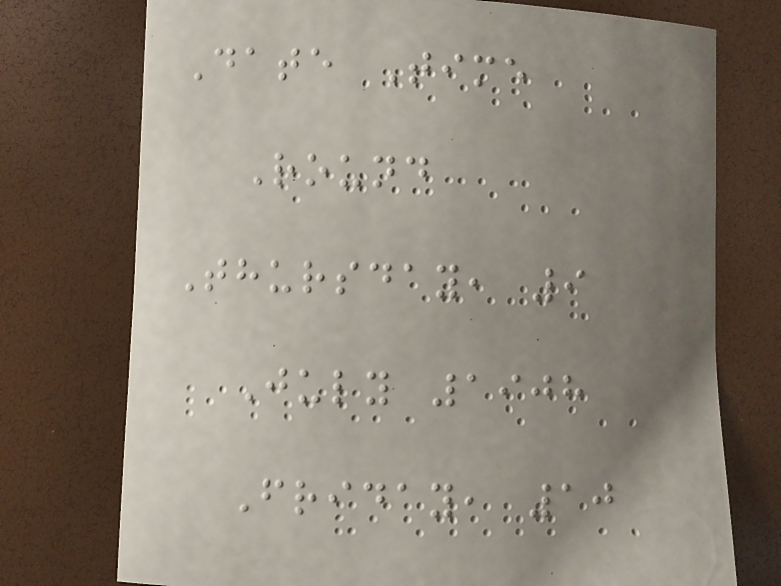Date Time
Round
Thursday, 9
July 1908
Friday, 10
